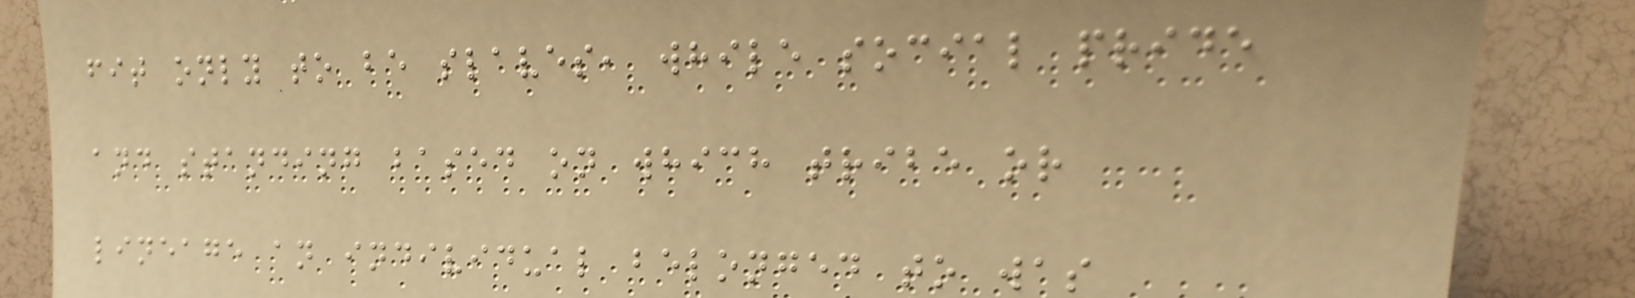fit only to be slaves, while social pride
and standing based on which tribe or
lineage an individual belonged to was
